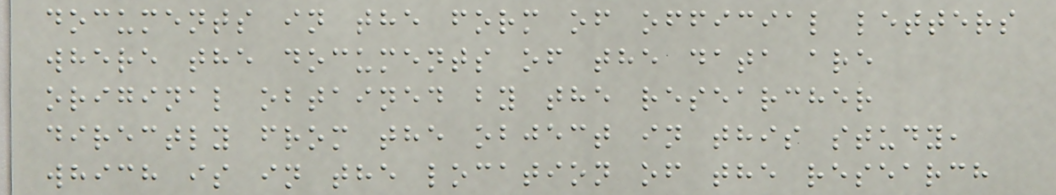documents in the form of official letters
where the documents of the data are
original obtained by the researcher
directly from the object in this study,
which is in the location of the research
